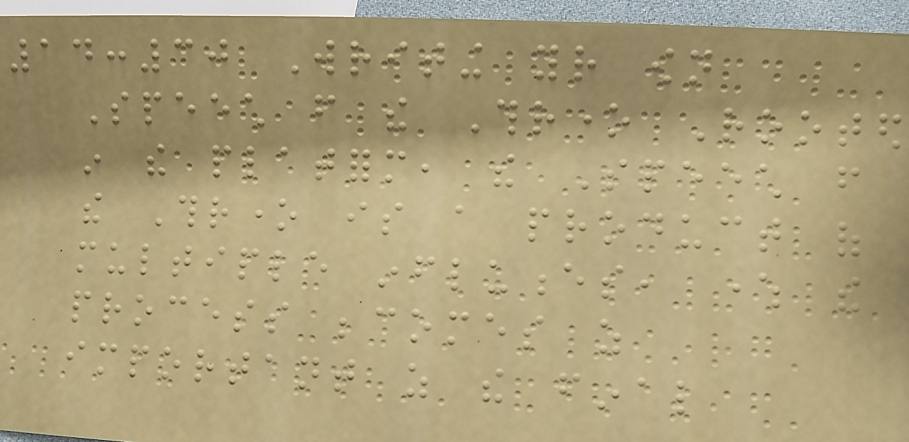14:30 Writing your own
Speech from the Throne Rooted
in the platform, the Speech from
the Throne is a product of
multiple influences, where the
process becomes as
important as the final
